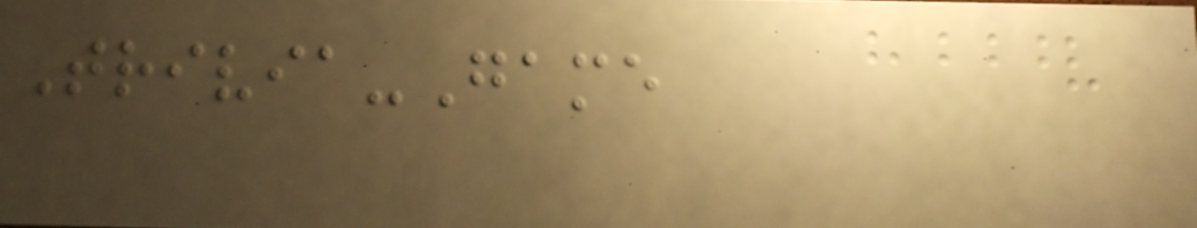Trivia-Game
